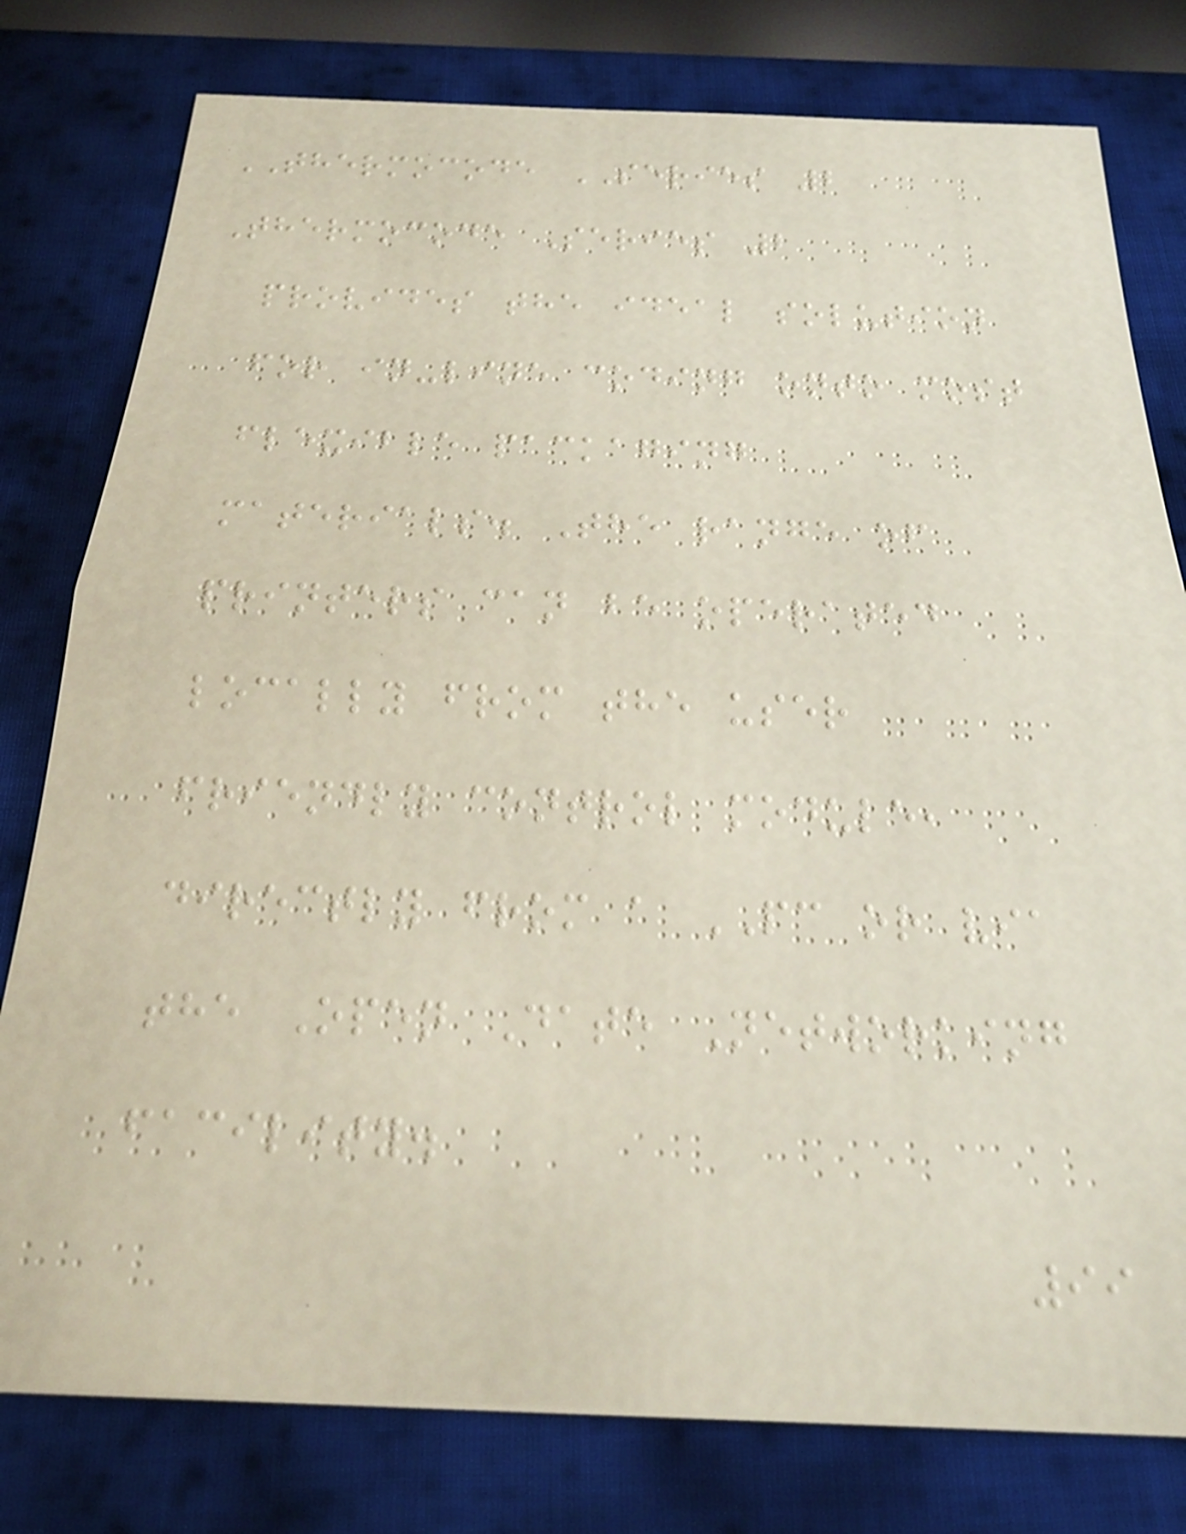THERMOCODE SERIES 2
Thermocode Series 2
provides the ideal solution
for in-line coding onto most
flexible packaging
materials. The range of
printers can be operated
locally from the user
friendly control module,
directly from a PC or via
the Open Date Networking
facility.
99
